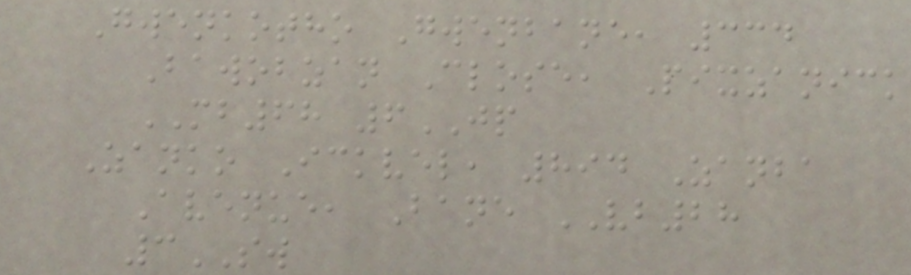Gwenkotho Gwenbane, 334
Bawobzan Close, Pixzanick
MB68 6JP
Zanko Ickvel, 894 Zanba
Avenue, Bane VB28
3SW
